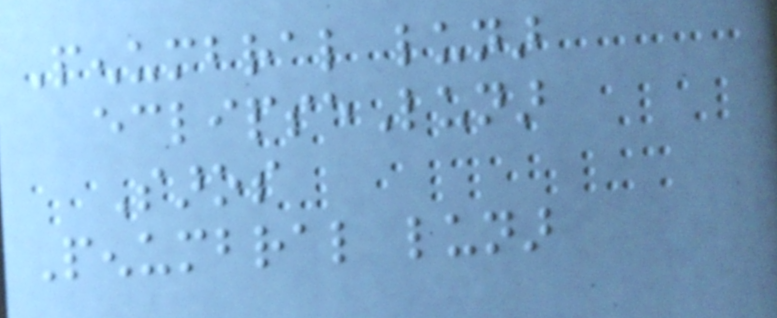Penumbral lunar
eclipseLunar
Saros
Penumbral lunar
